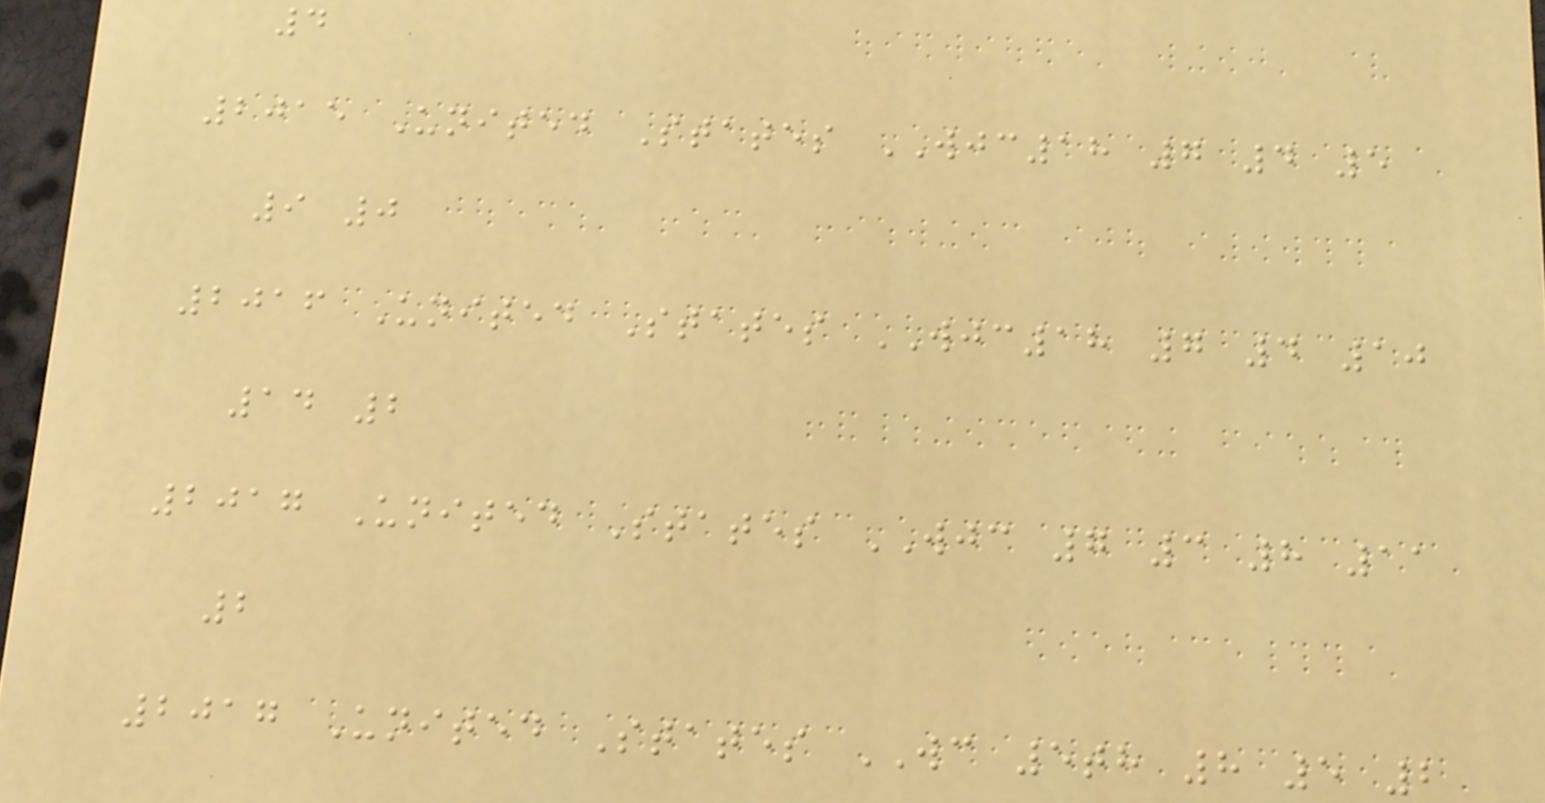4
2015 United States WJC18 7 4 5
9 0
2016 United States WJC18 7 4 10
14 2
2017 United States WJC 7 3 8 11
2
2017 United States WC 5th 8 5 2
